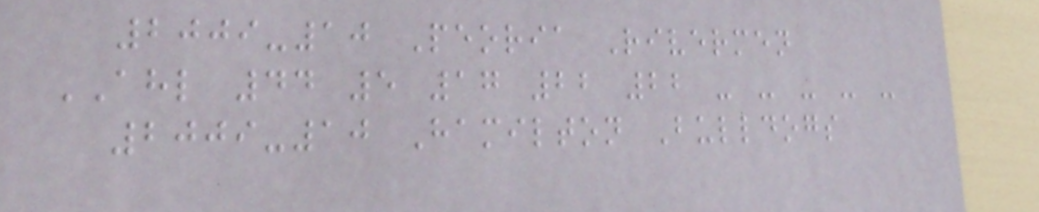2009-10 Peoria Rivermen
AHL 44 5 17 22 22 - - - - -
2009-10 Hamilton Bulldogs
